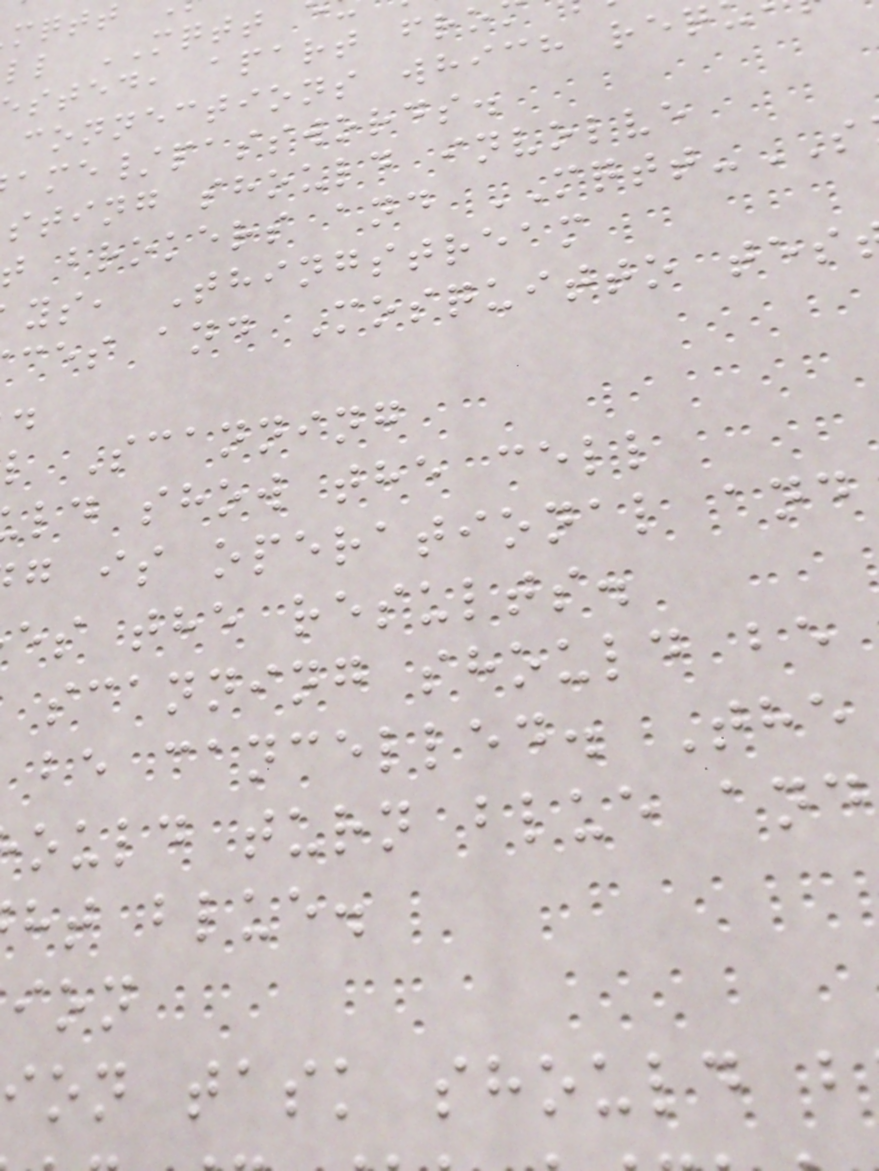mqtt
ll MQTT
sted, apart fro
connections which req
ame/passwords.
sting should involve
t brokers and MQTT-
ys, Thingstream
ces and Mosquitto tes
l Scanning
ld show the cell
g is operational and
es the results.
scanning should be
be cancelled. The
ould turn blue and
ht blue.
ion task should b
